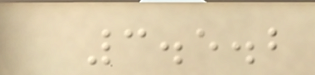3.5.2
